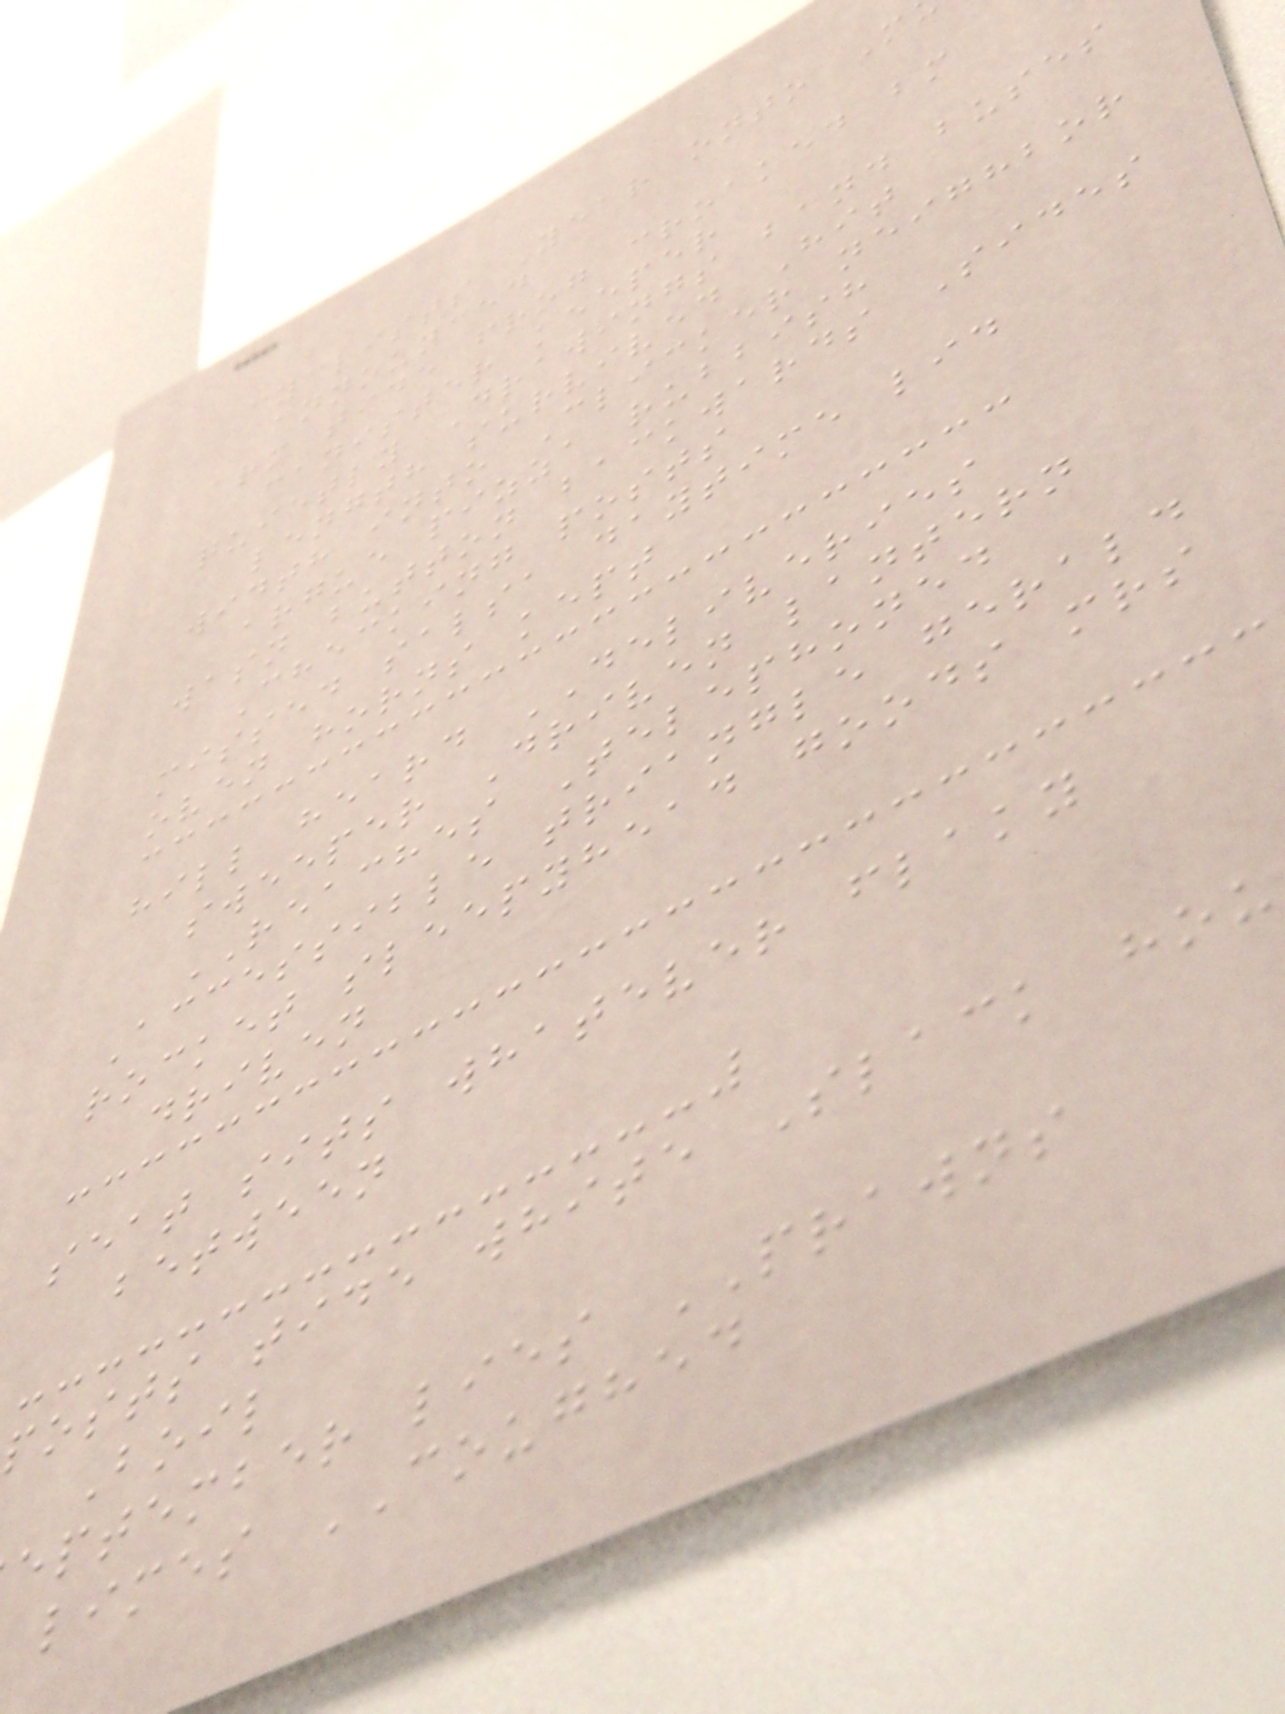Cyclists Year onto M
announced
arm tide frog croaked bm
canister keeper
quietly Drawings band buses
length survived Hit
width into Clicker neighbor
argue pizza rubbish
wasn button backwards Sides
Checking posts
missed salsa daytime lid
oven horns kept
hill heard DELIVERIES
sweeper Driven lantern
REACHES Telephoned
Accessible triangle gerald
rocket sleepyhead goods mrs
driven
seat sits whatever flaky
between
posts tide white Slack hou
Boil
eptember lies PRAWNS
limes COUGHED
